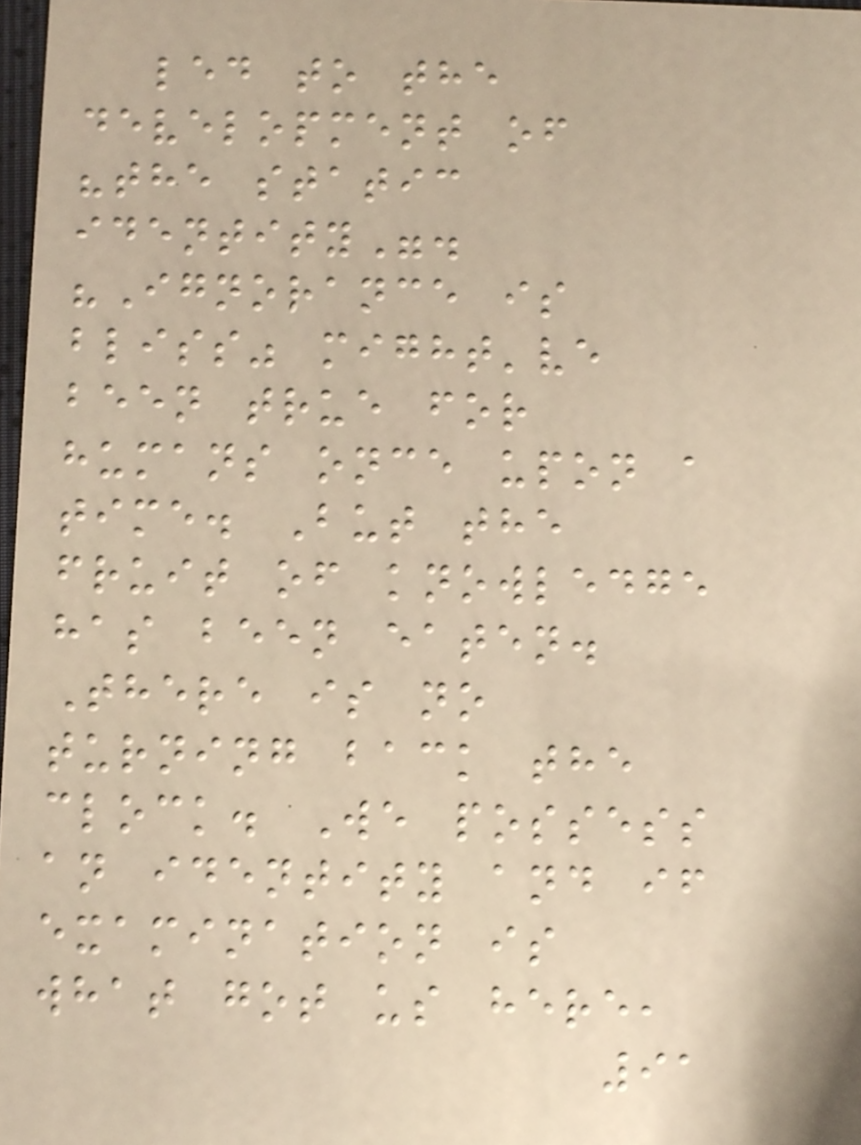led to the
development of
"the static
identity".
"Ignorance is
bliss" might've
been true for
humans once upon a
time. But the
fruit of knowledge
has been eaten.
There is no
turning back the
clock. We possess
an identity and if
examination is
what got us here,
91
